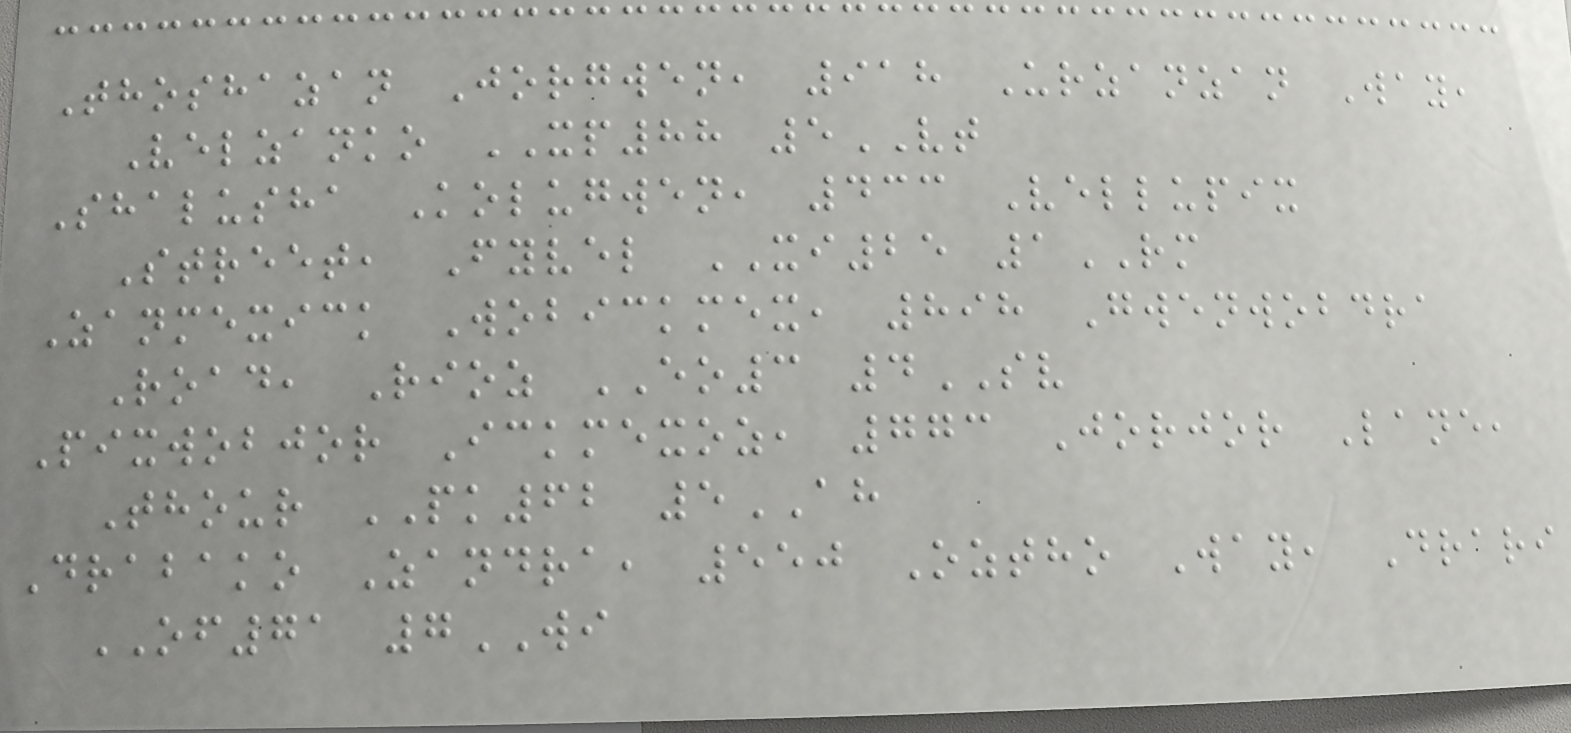Thoshazan Jorgwen, 918 Urzanzan Way,
Velzanko XP88 5VT
Shalusha Kolugwen, 433 Vellupix
Street, Fyvel XI25 1RM
Zanmexick Wobickmex, 898 Gwenwobdra
Road, Rioz EO3 4SV
Pixwobjor Ickmexoz, 773 Jorjor Lane,
Thour PK62 5AH
Drabako Zandra, 550 Oztho Way, Drari
OF71 7WI
